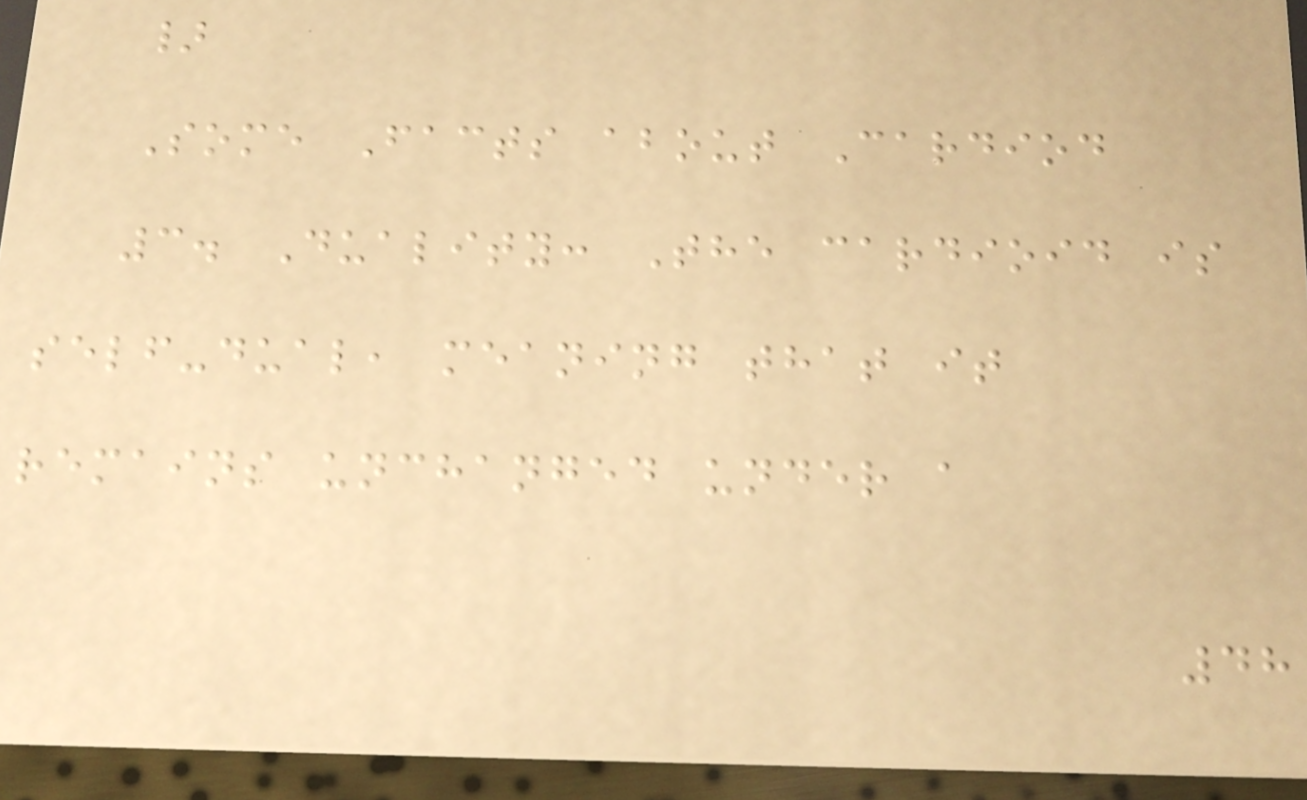}
Some Facts about Cardiod
3. Duality: The cardioid is
self-dual, meaning that it
remains unchanged under a
48
